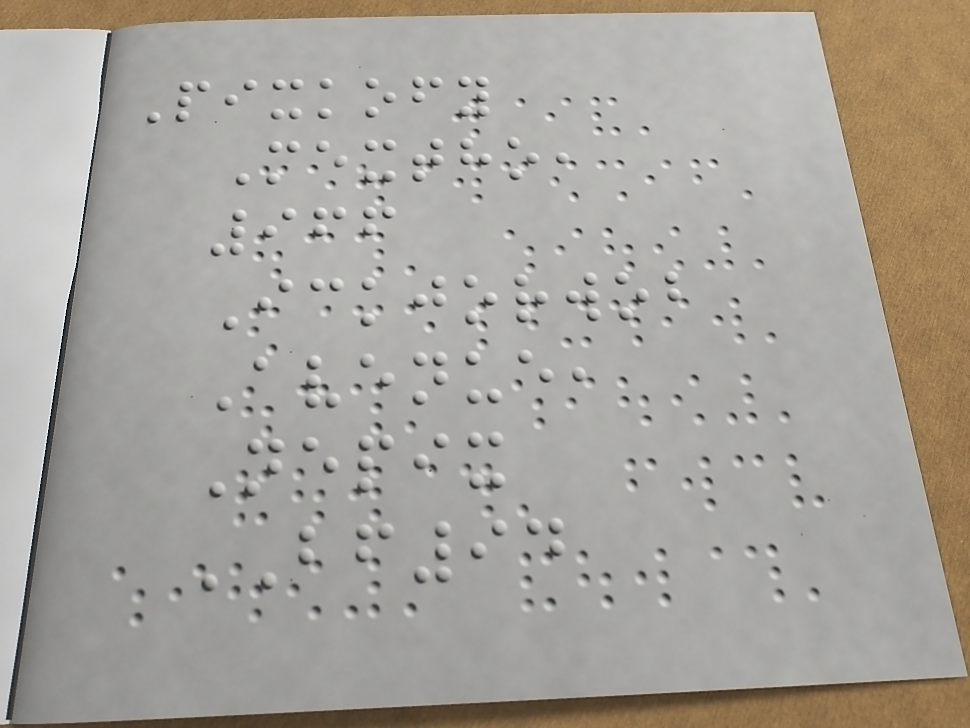Pixkofy
Mextho,
966
Ickjorwob
Avenue,
Nepix
BF94
